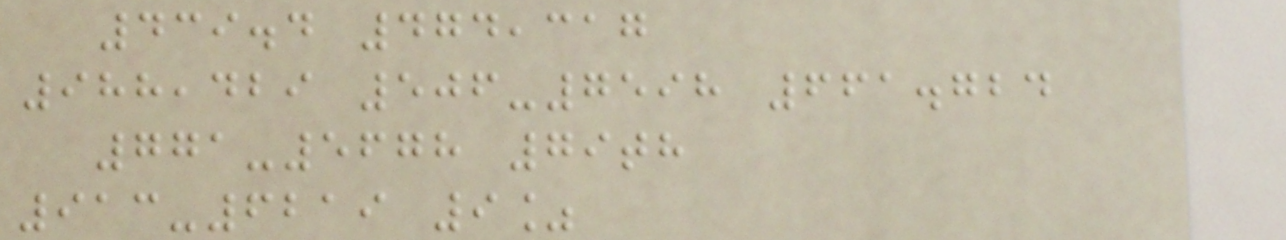439.4 474,317
988,429 506-7598 661.724
771-5678 79th
913-6219 9%
